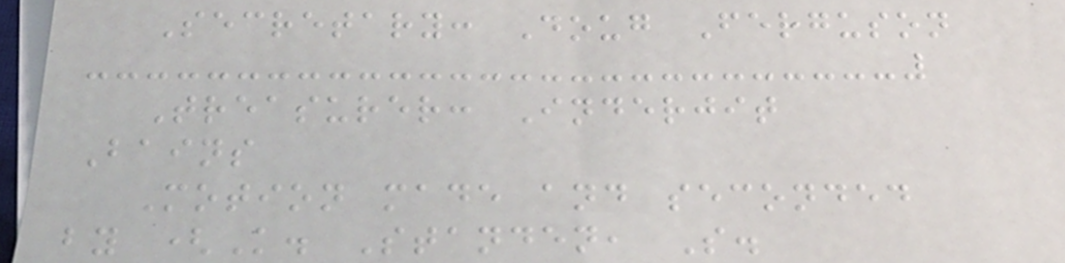Secretary: Doug Ferguson
Treasurer: Inderjit
Bains
Motion made and seconded
by (K. Standen, S.
